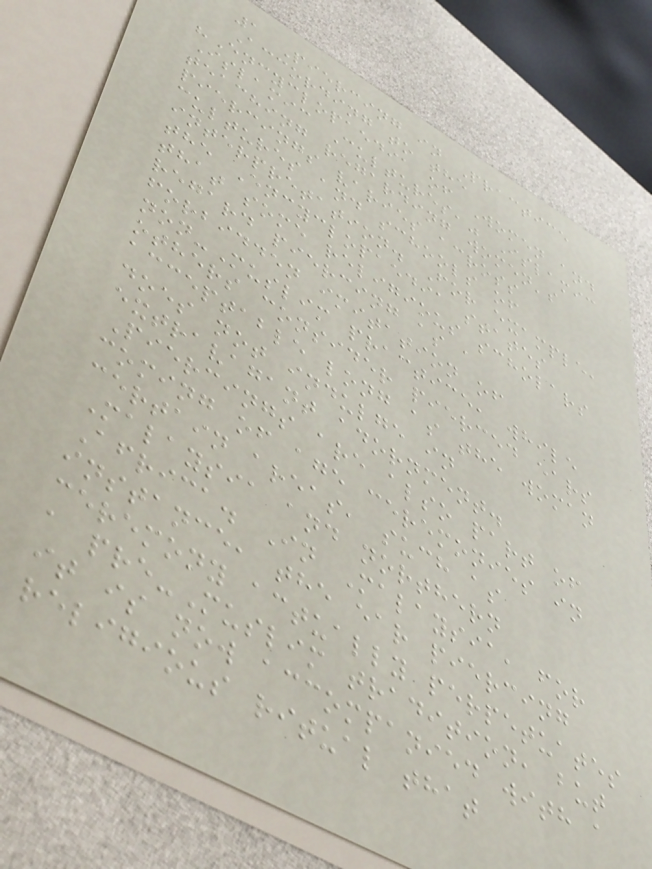1 Piercing in Practice
According to the
"Encyclopaedia of Women and
Islamic Cultures," Islamic
teaching regarding women's
piercings varies across
cultures and schools of
interpretation. For example,
the Encyclopaedia states
that some religious scholars
regard piercing as a
forbidden imitation of
non-Muslim practice, while
others consider pierced ears
acceptable long as the woman
does not indulge in
extravagant adornment.
Piercings are also part of
coming of age ceremonies in
certain areas, such as
Malaysia and northern
Africa. In Malaysia, for
instance, the ear piercing
ceremony actually perpetuates
a pre-Muslim tradition, but
it is now accompanied with a
religious ritual that
